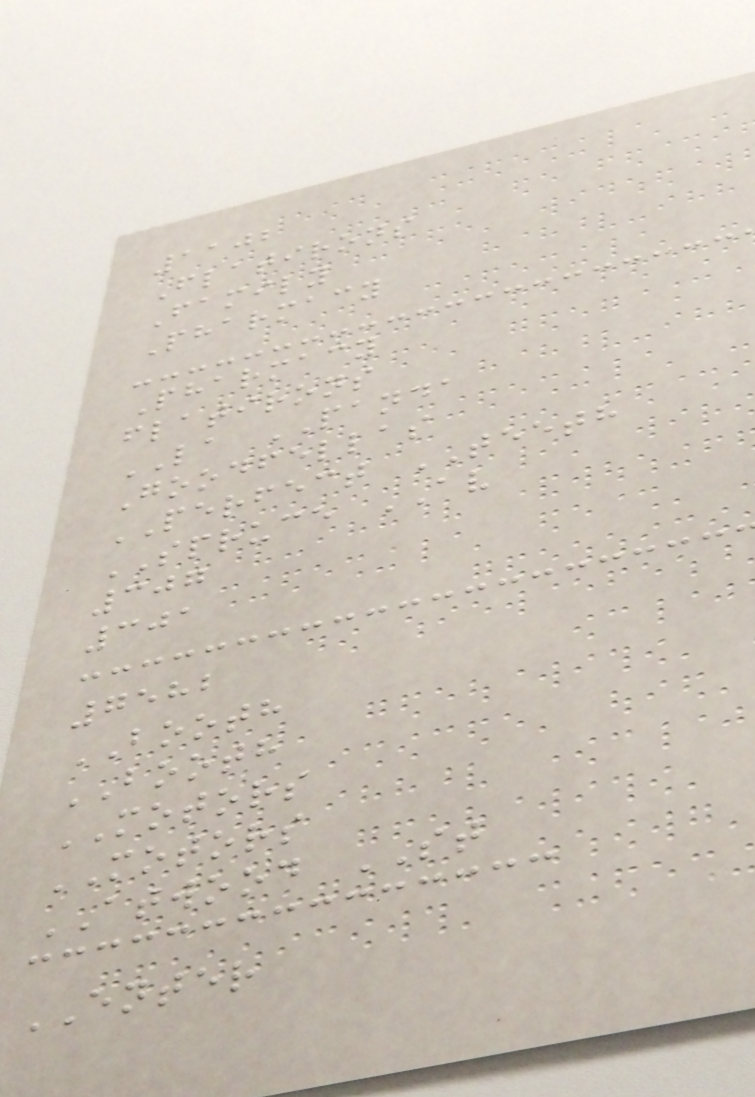1102
Flatirons
Family
Pharmacy
Pharmacy
flatirons
LA PANDA
Goodfellas
PERFECT TEETH
SPRUCE AV
307
301
7582
BOOTH
BOOTH
MOTORS
MOTORS
ATWOOD ST
ENTER
